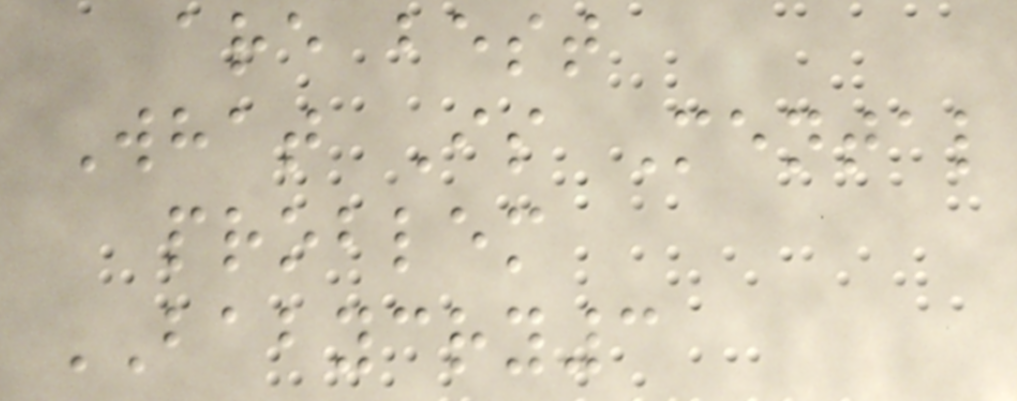are best
What Is Mental
problem
BABYCRY3
